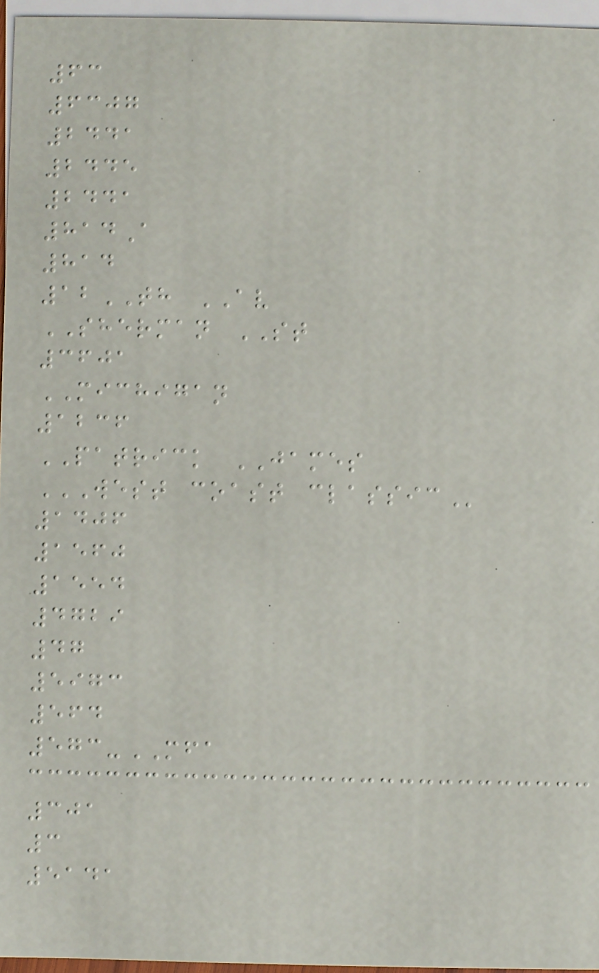63
6307
2441
2445
2441
814A
814
12TH AV
SHERMAN ST
3601
MICHIGAN
1236
PATRICK JAMES
WEST COAST CLASSIC
1406
1560
1554
4729
47
5973
564
573-MFA
301
3
5141
